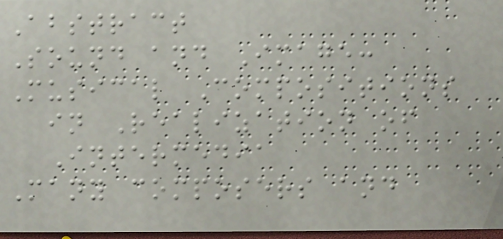Abstract
Sound and Image:
Musical Compositions
in Realization of
Intermedia
Many composers and
